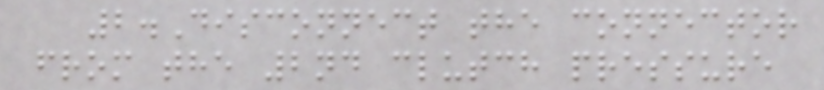2.Disconnect the connector
from the 2nd clutch pressure
